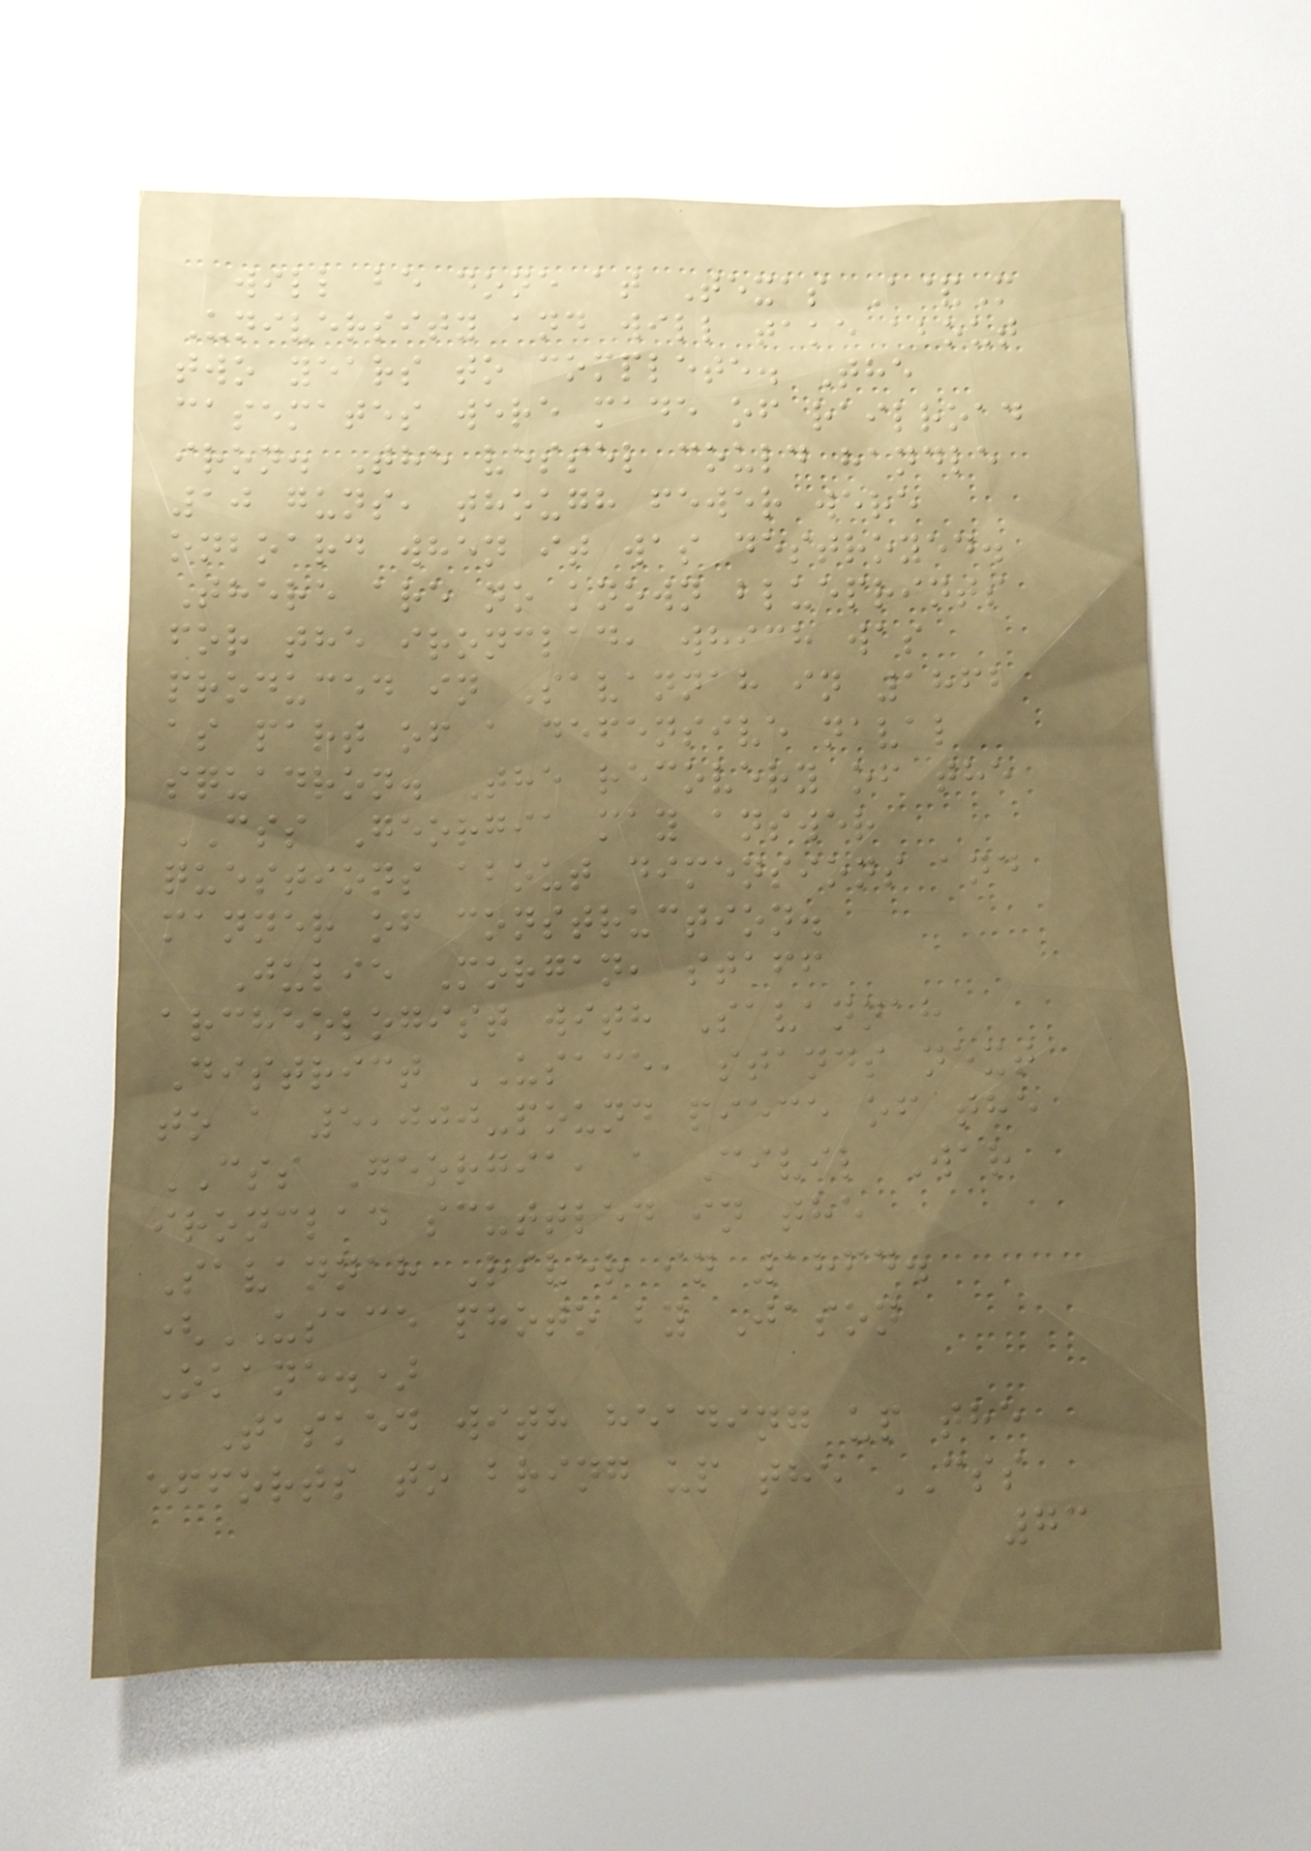will be done at Texas A&M
University and will take about
two years to complete. The
casemates were made of railroad
iron. The vessel could handle
10 guns, though fewer were
onboard when it was destroyed.
There are no known blueprints
for the ironclad, which was
produced in Savannah in 1862
as part of a defensive naval
squadron. The recovery of the
CSS Georgia may answer
questions about dimensions and
manner of construction.
Julie Morgan, staff
archeologist with Savannah
District USACE, stands next
to a 5,000-pound piece of the
CSS Georgia, a Civil War
ironclad scuttled in the
Savannah River in 1864.
(USACE photo by Jason
Okane.)
Tasked with heading up the
efforts to bring up the CSS
73
